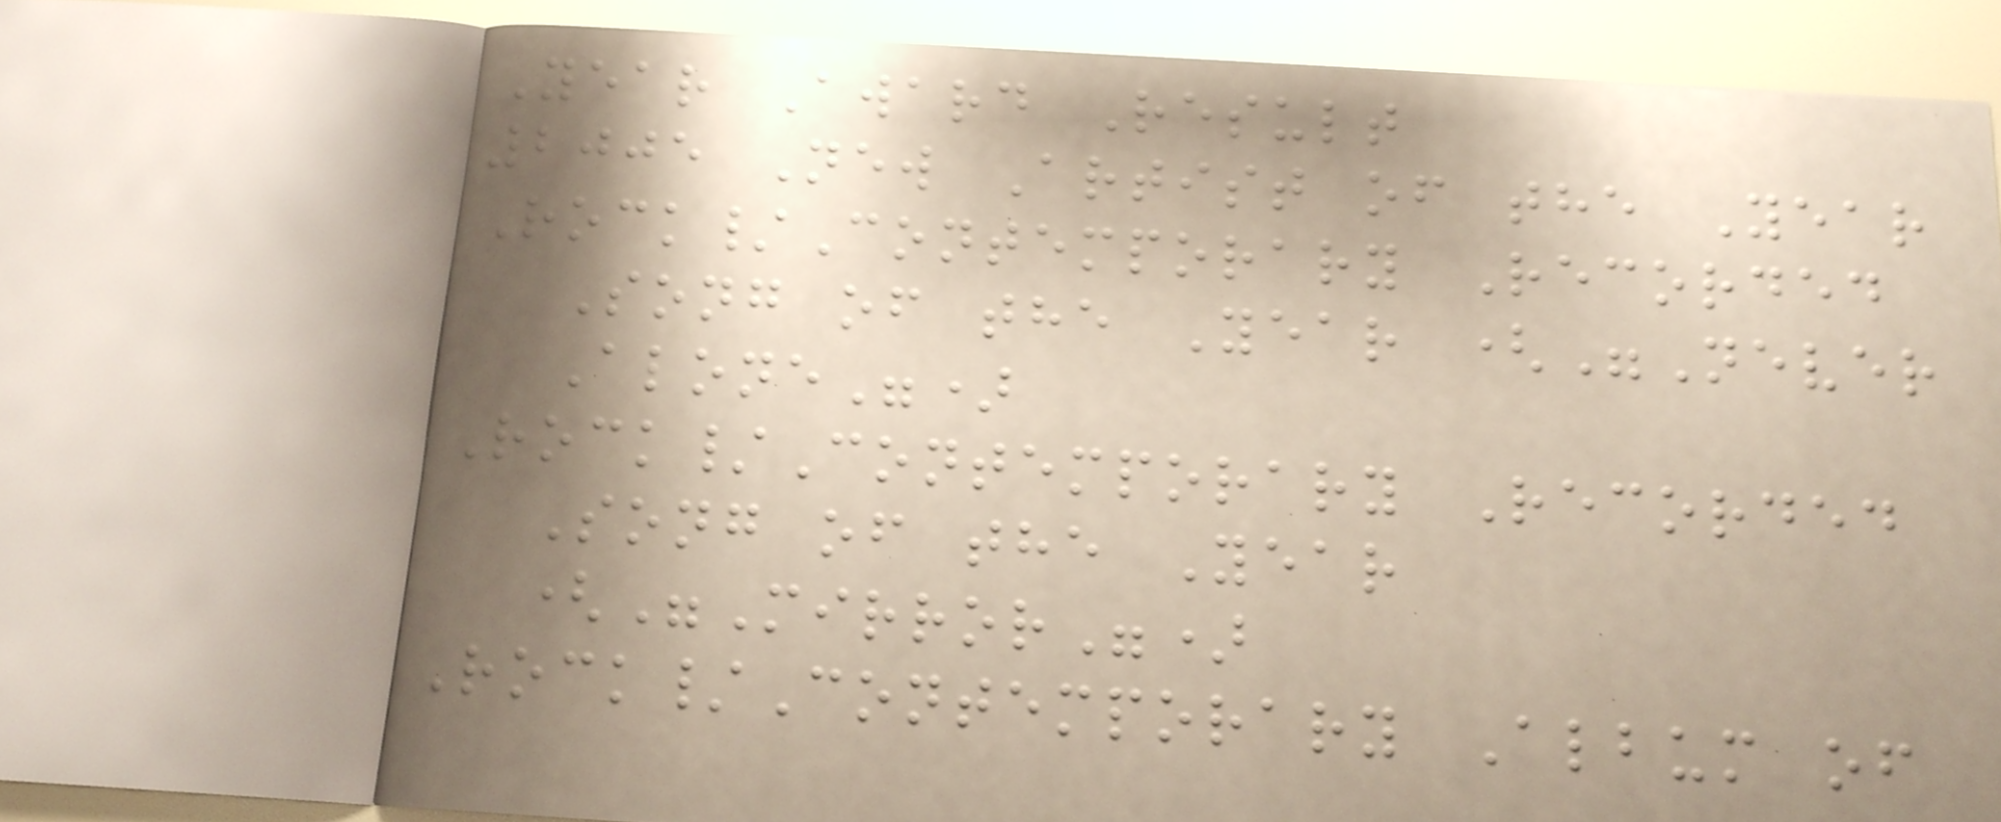Year Award Result
2005 New Artist of the Year
Rock/Contemporary Recorded
Song of the Year ("Never
Alone")
Rock/Contemporary Recorded
Song of the Year
("Mirror")
Rock/Contemporary Album of
